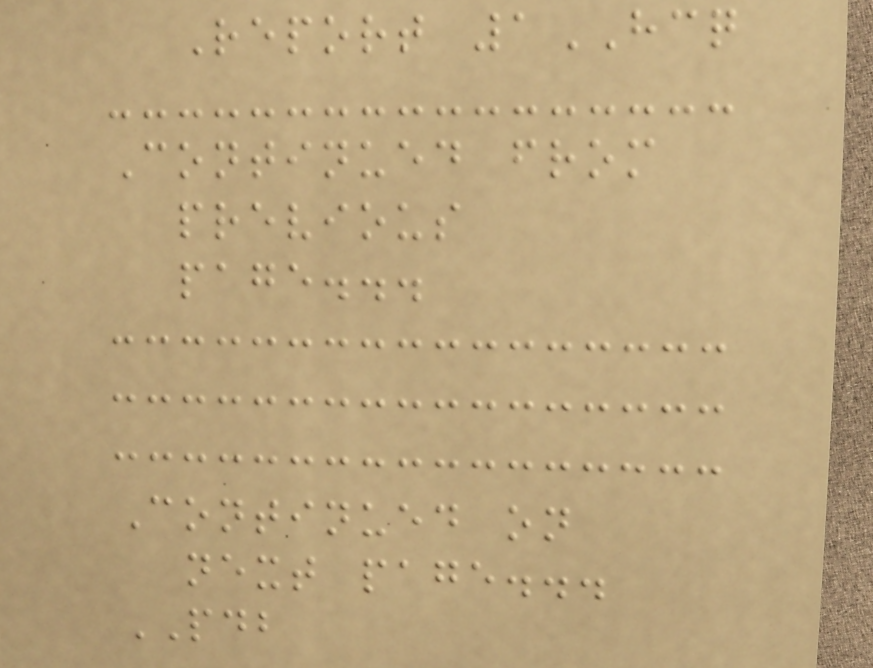Report 1HCQ
Continued from
previous
page...
Continued on
next page...
PDB
